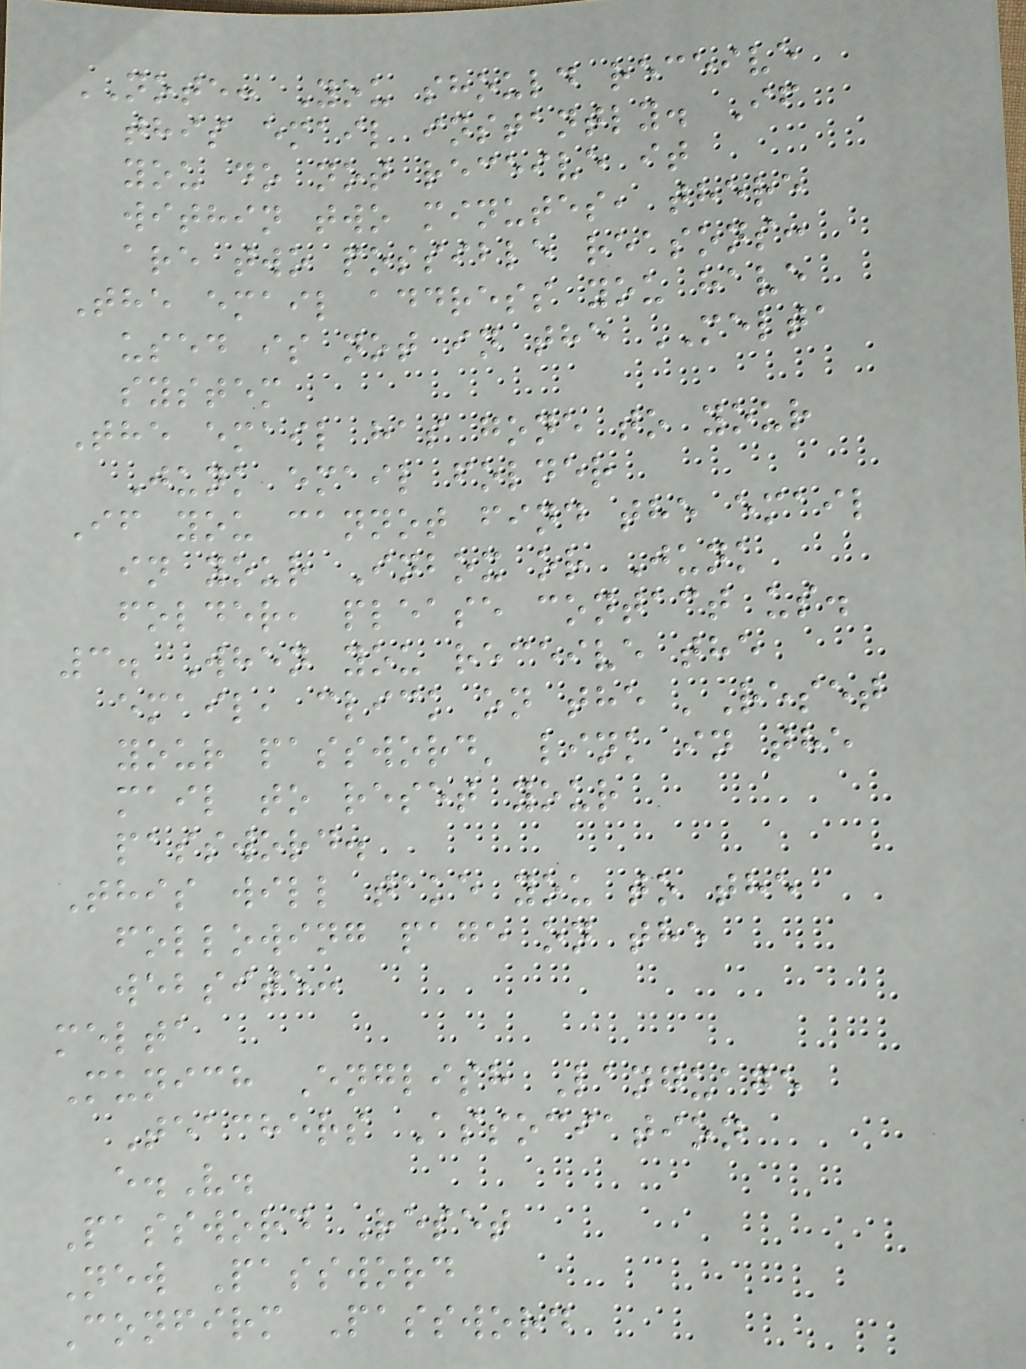NOTE: You should receive
this email instantly. If
you do not receive it
within two minutes, there
are two possible reasons:
The email address you have
used is not in the MELTA
system
The email has gone to your
Junk email folder
If you cannot find the email
in your Inbox or Junk
folder, please contact us.
3. When you receive the
email, click on the 'Reset
your password' link in the
mail to reset your
password.
This will take you to the
following page on the
website:
melta
Munich English Language
Teachers Association
e.V.
Password Reset
New Password
Confirm Password
